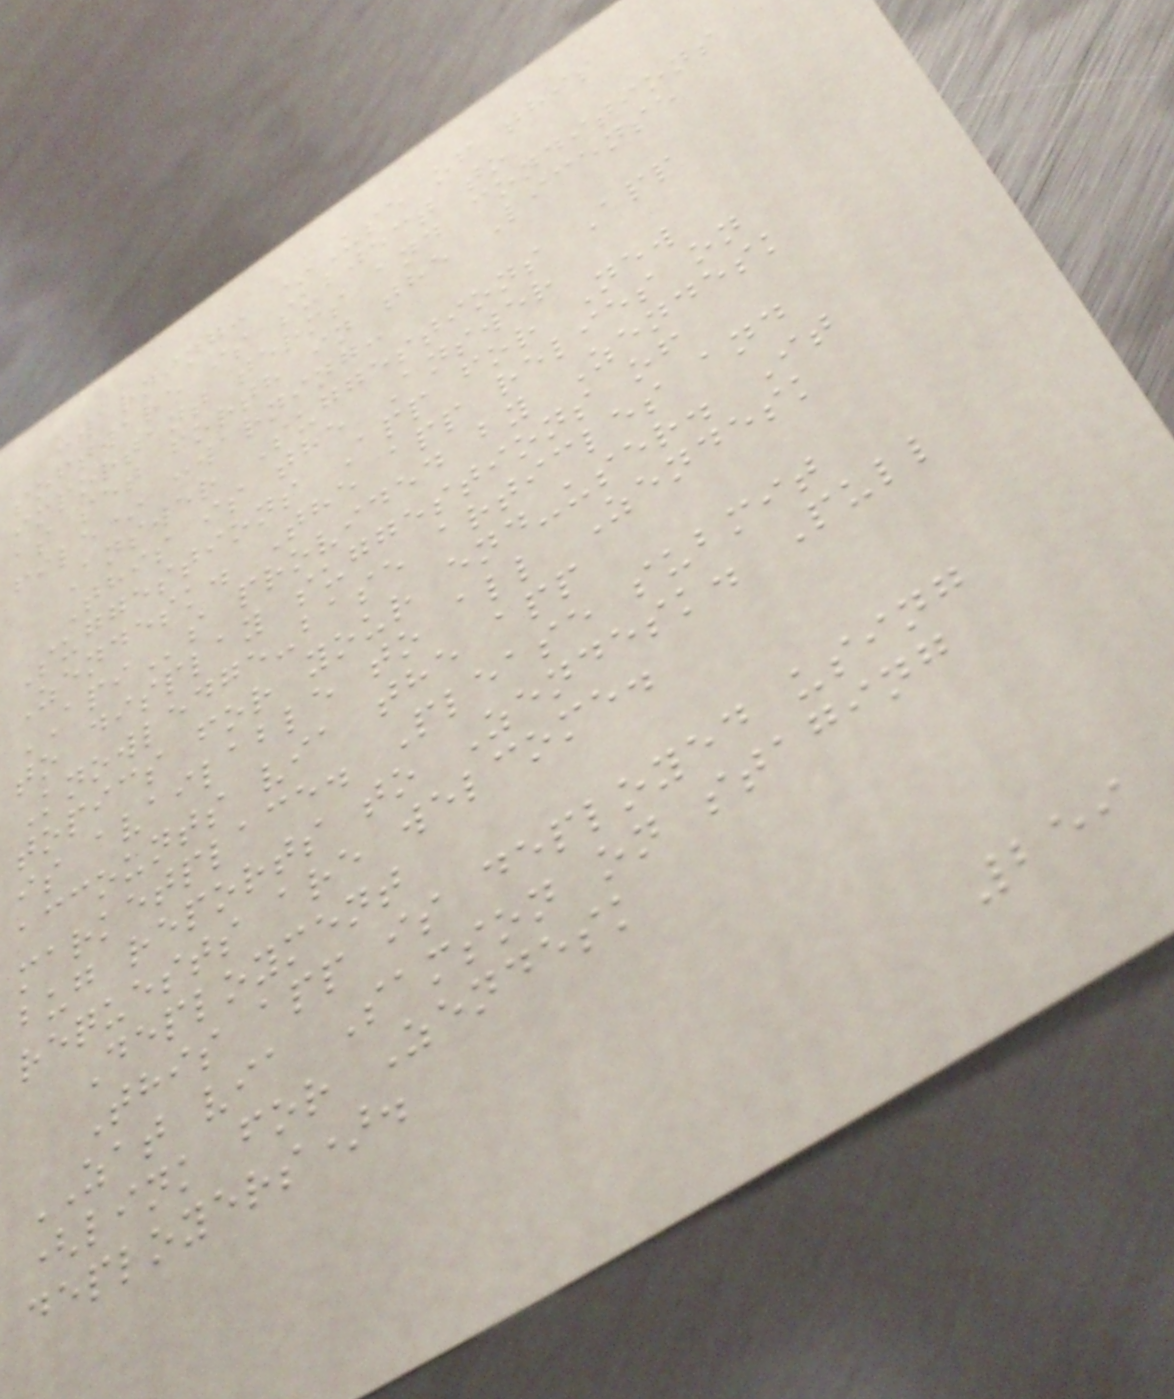:warning: *Use of this
software is subject to
important terms and conditions
as set forth in the License
file* :warning:
Answer Suggestions App
This is the Answer
Suggestions App for New
Zendesk. The app relies on
APIs provided by Zendesk
to display suggestions of
Knowledge-base articles and
topics for your end-user. It
is available to all Zendesk
accounts via the app
marketplace. Please submit
bug reports to Zendesk. Pull
requests are welcome.
Deployment
This app is deployed using
ZAT via Samson on staging
(link for Zendesk
deployers).
259
